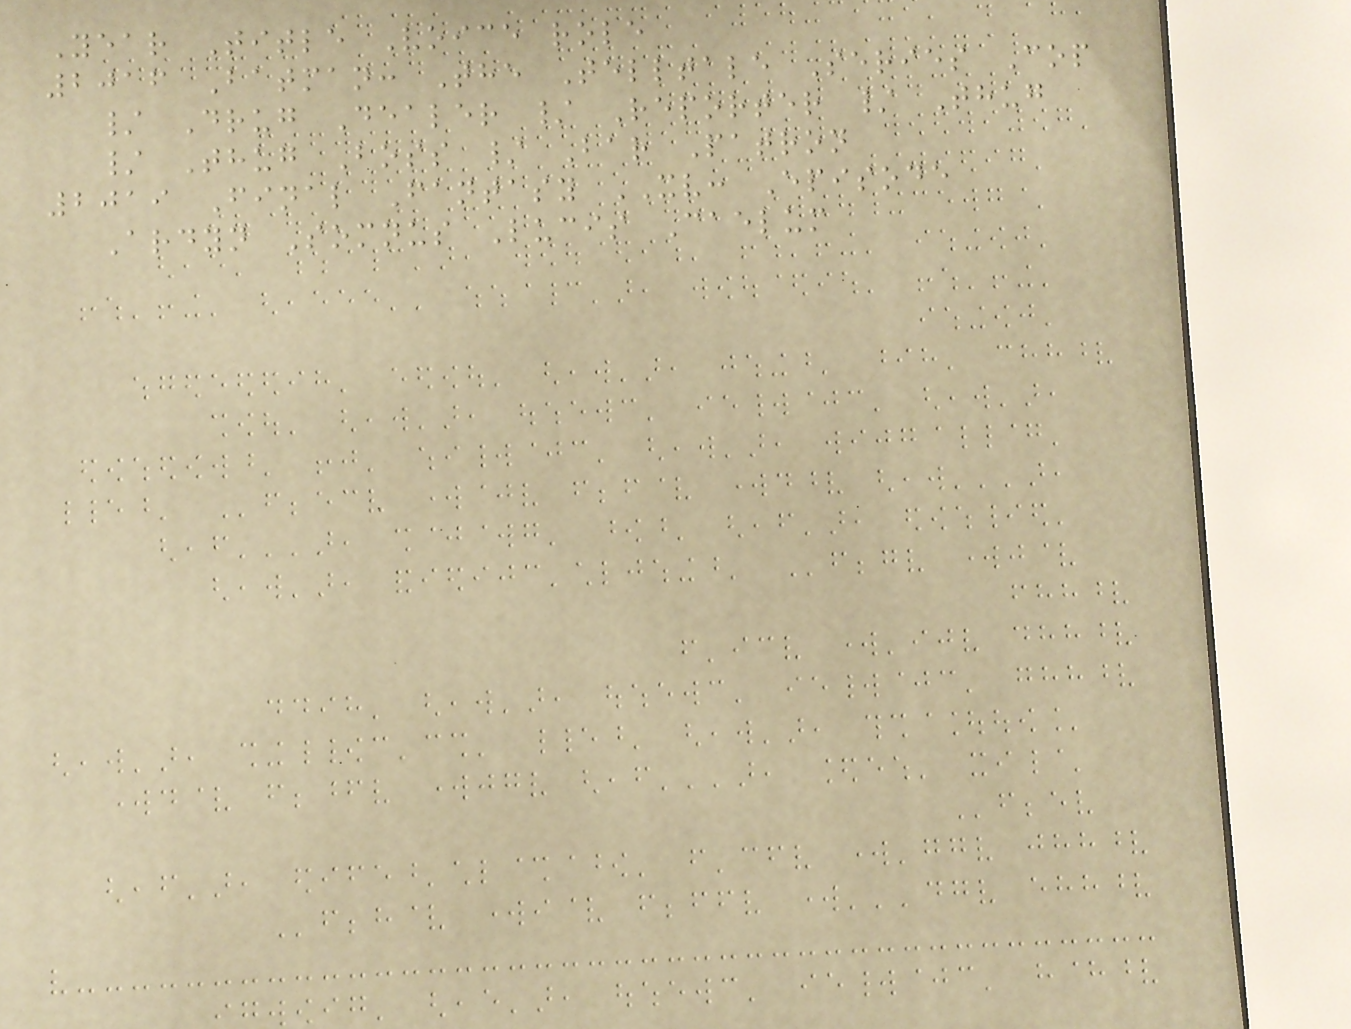Year Title Voice role
2016 Batman: The Telltale Series Cop
/ Drug Dealer / Reporter / Thug
/ Thug Boss / Bar Patron
2019 Final Fantasy XV: Episode
Ardyn Somnus Lucis Caelum
